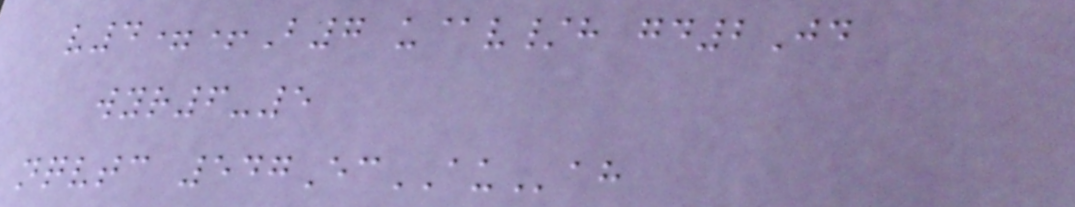v4=+B7 u@v/h gd2Jd
wyr6-5
nqvtc 547EcAUah
